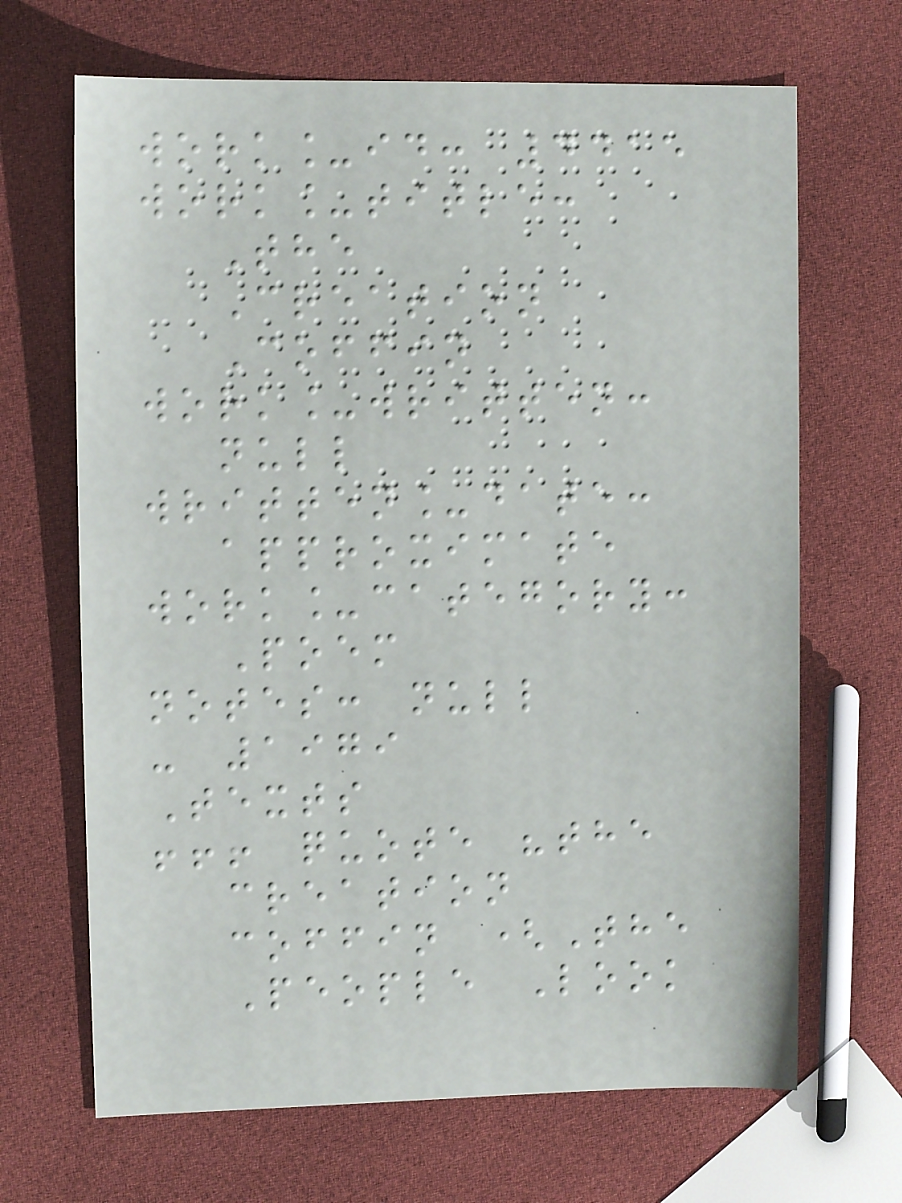work_id: 4415
work_title:
The
Creation
Coffin
work_written:
null
written_date:
approximate
work_category:
Poem
notes: null
- 1979
Texts
!!! quote "the
creation
coffin (The
People Look
